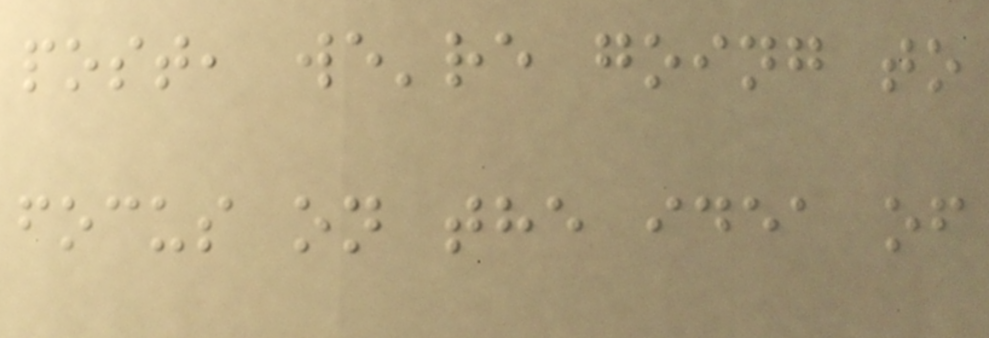post, we're going to
focus on the idea of
